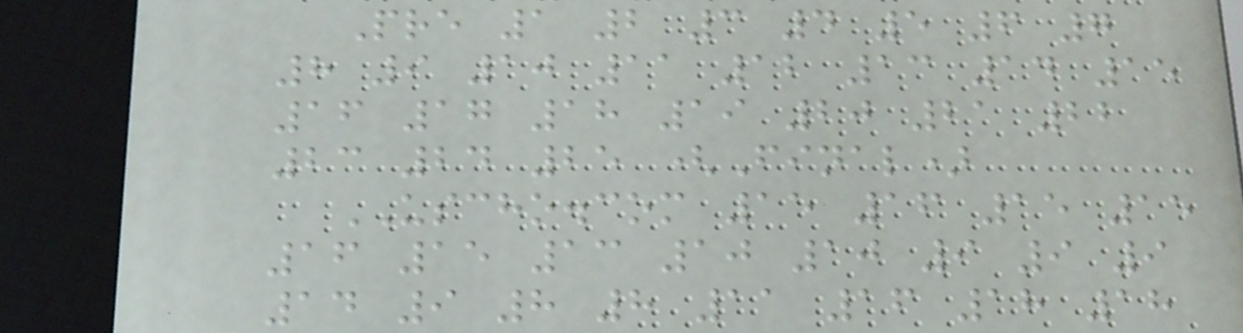Pre 1 2 3 4 5 6 7
8 9 10 11 12 13 14 15
16 17 18 19 20 21 22
23 24 25 (Final)
USCHO.com 15 16 15 15
16 15 13 10 10 9 9 9
14 9 8 8 11 16 18 18
